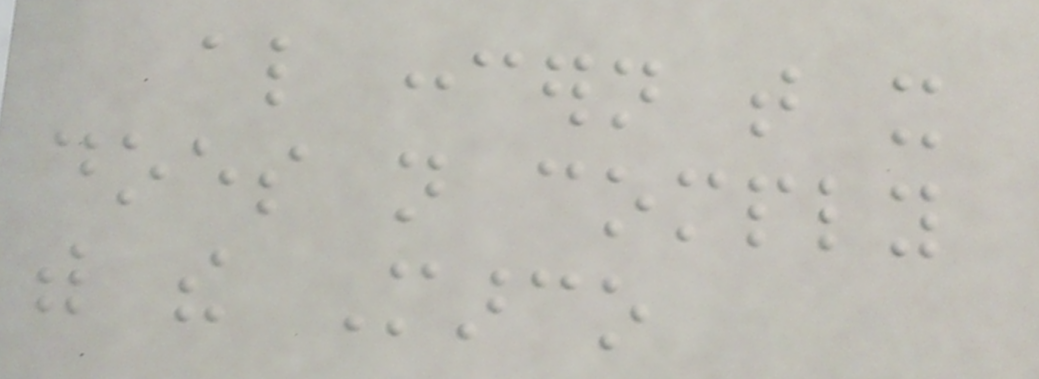also concern that it
does not comply
with the Marco
